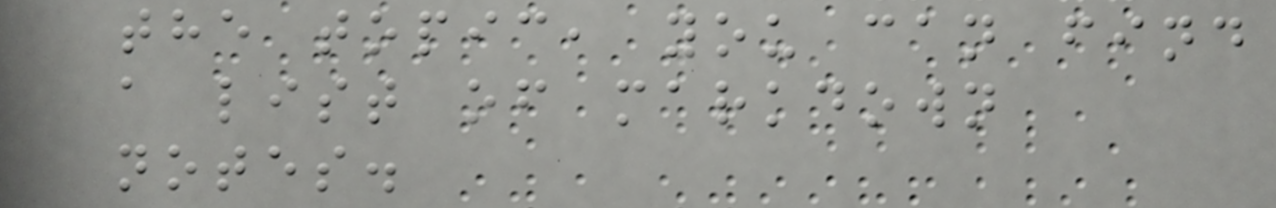the topic, you can find
a list of markdown
notes.
